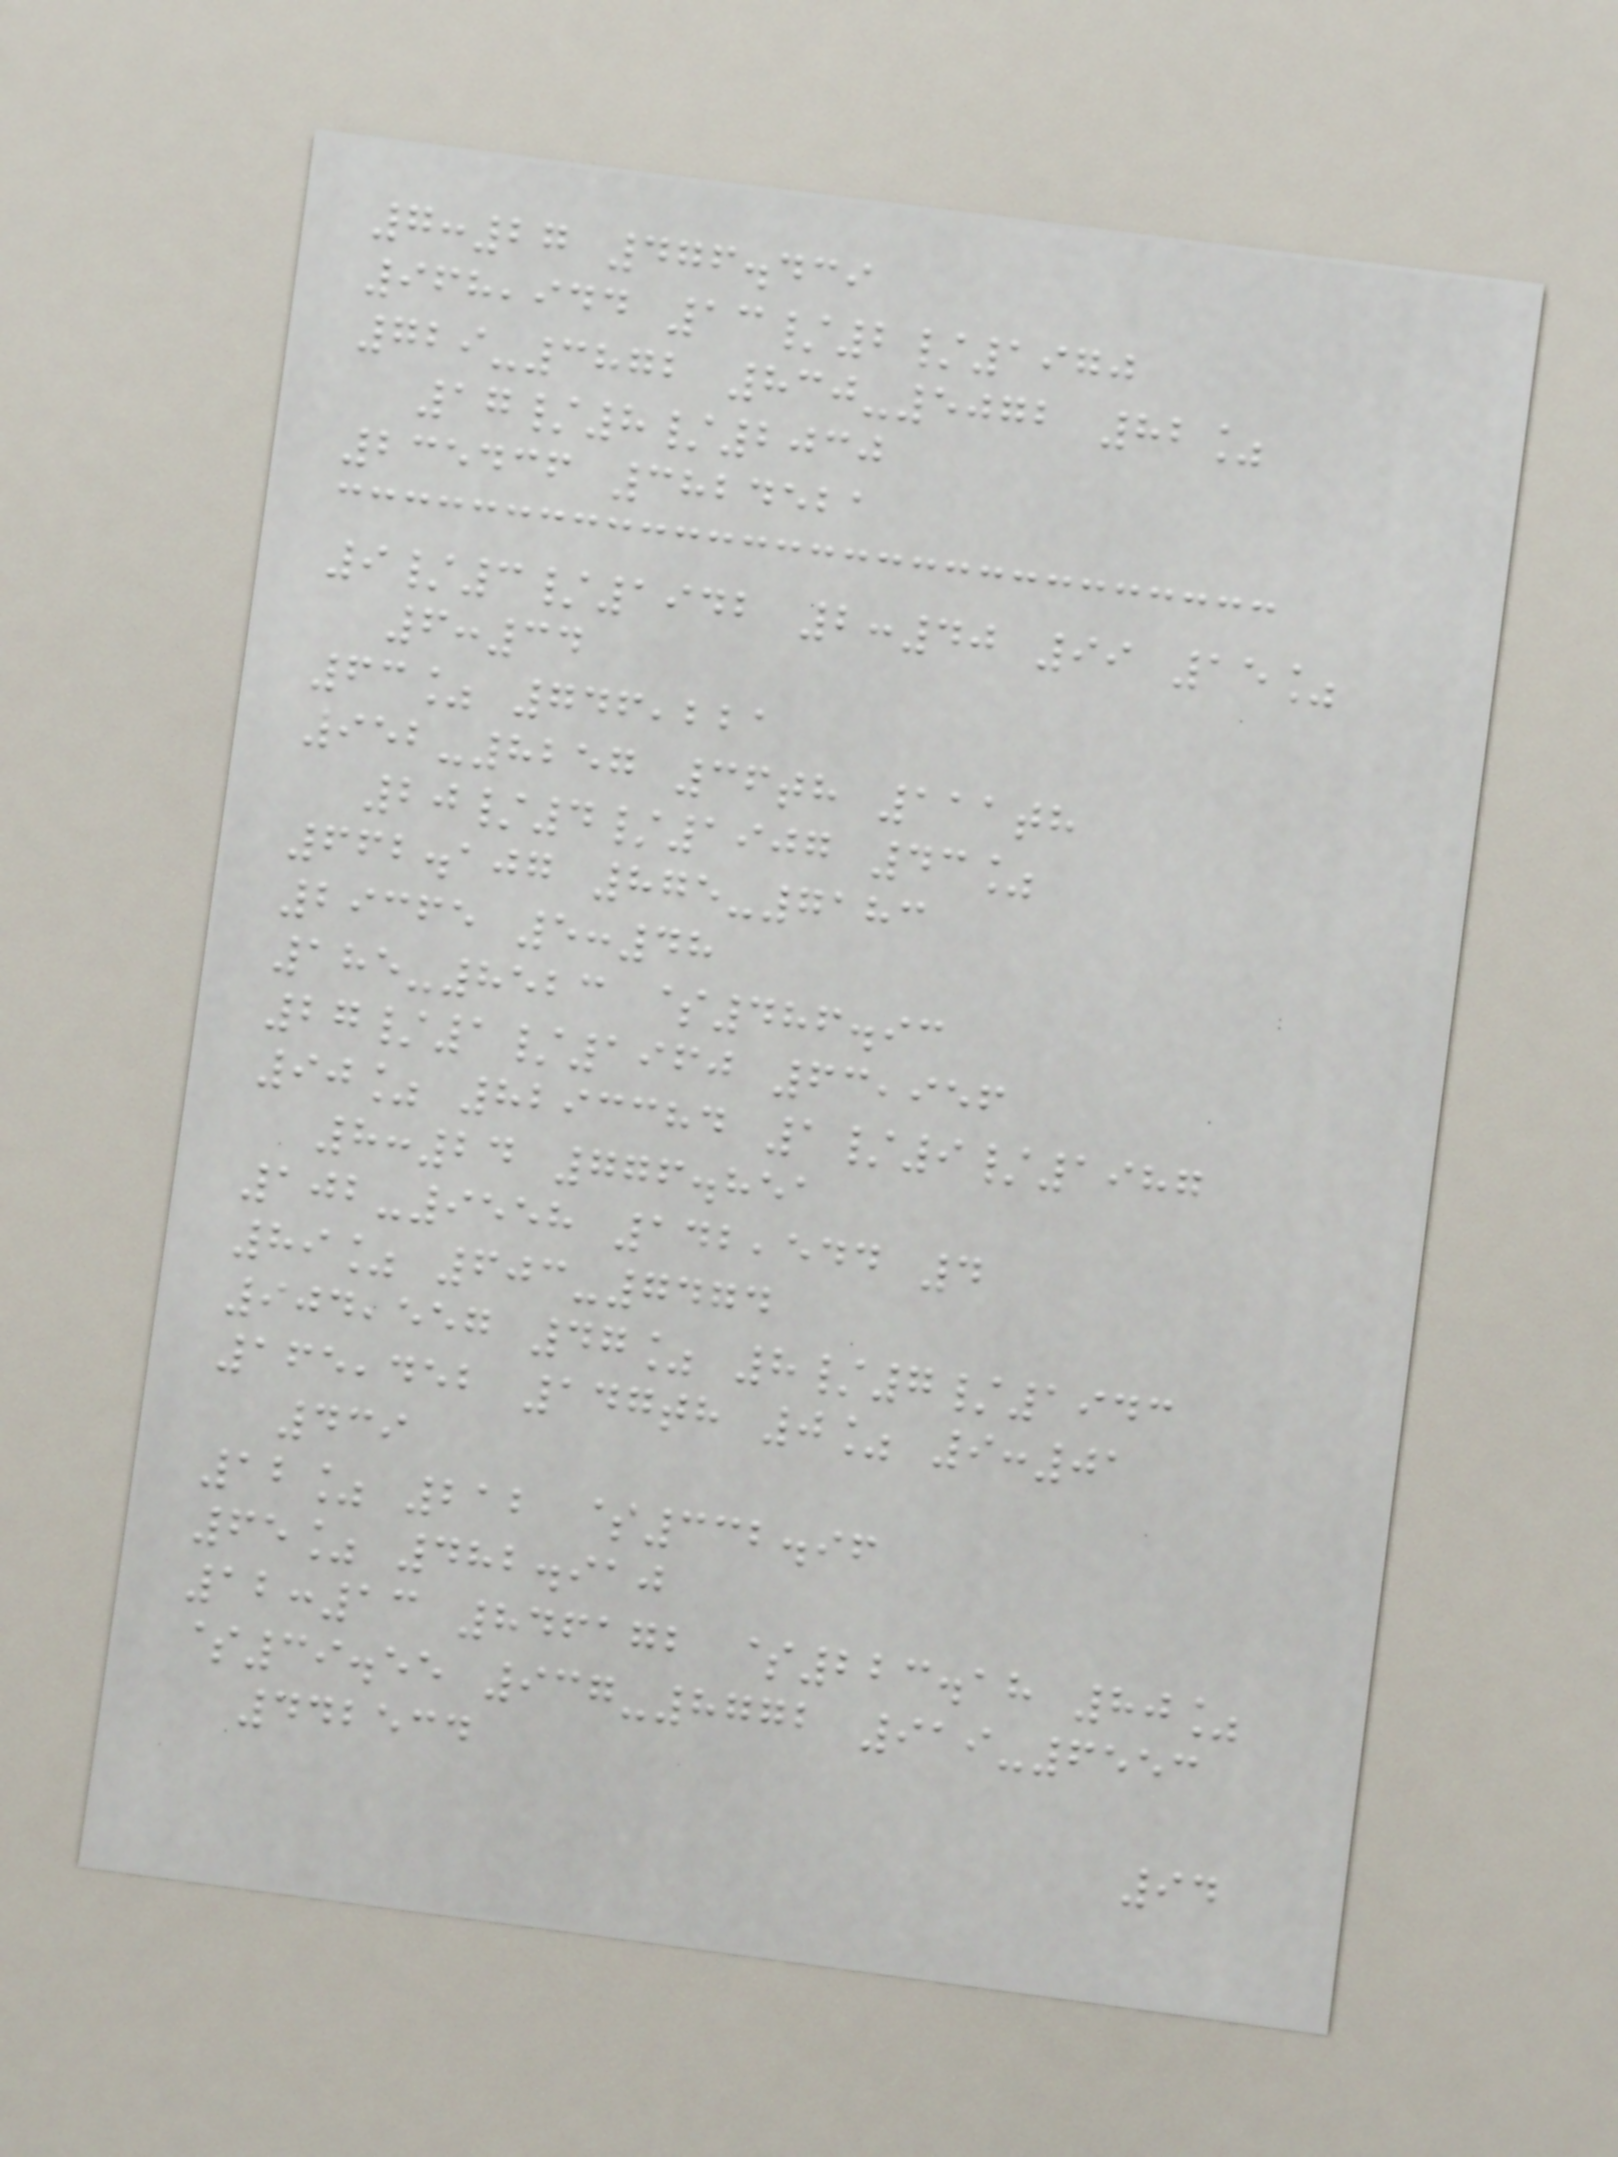7:27 476.439
968,944 13/2/1970
729-3872 830-5072 82%
17/8/2030
235436 3824521
9/3/1942 2:40 99 15%
6:34
63% 746,221
952-8257 36th 111th
20/4/1907 43%
662.107 875-7183
29365 5:48
185-8523 $486.93
27/1/1960 63,956
90% 8293384 1/9/1987
8:24 776.851
102-9558 142,544 4
89% 603-7474
904,557 47% 8/7/1943
165,452 147th 0% 9:01
439
12% 212 $332.96
65% 482.910
12:13 846172 $223.18 80%
$39.55 937-8772 919-6553
442534
94
